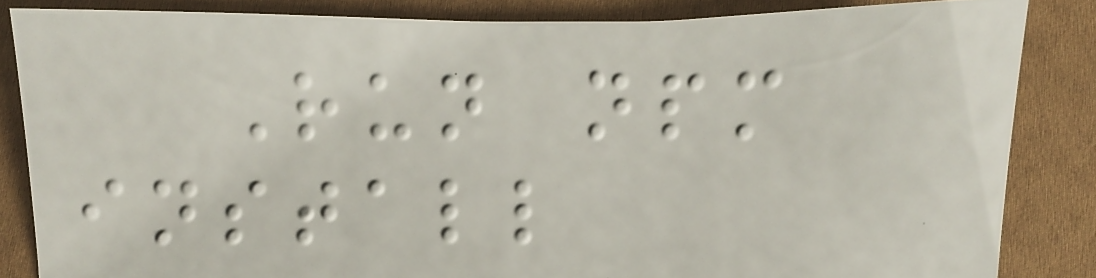Run npm
install
